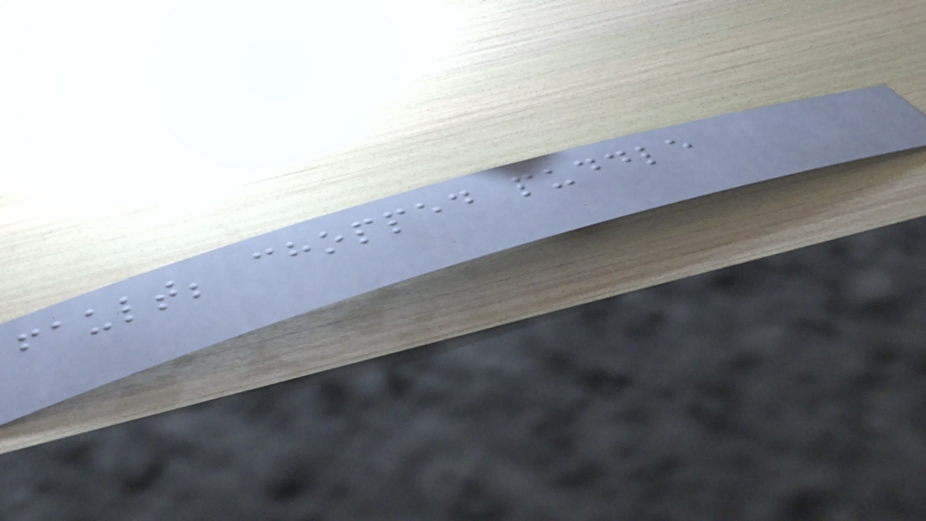fault; chopped puddle
